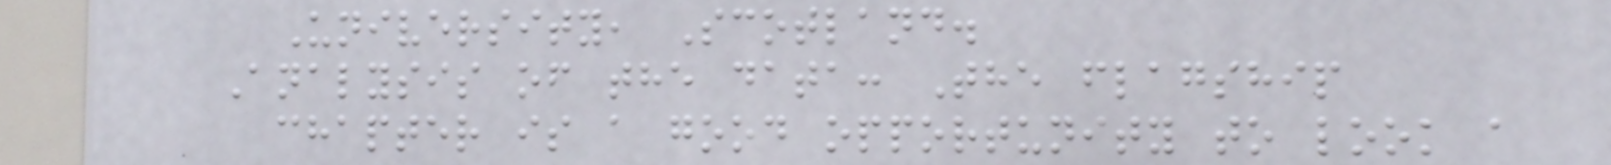University, Scotland.
Analysis of the data: The flagship
chapter is a good opportunity to look a
